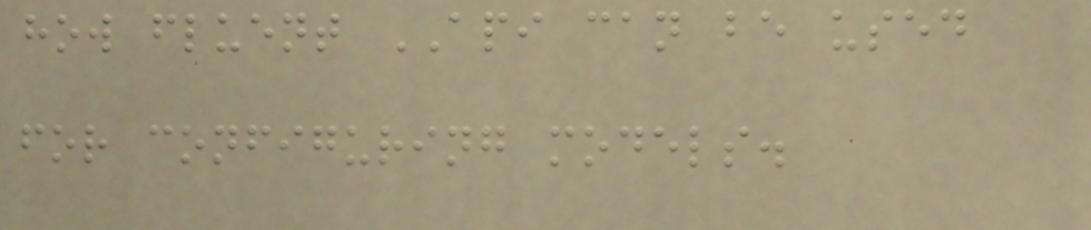how fluent API can be used
for configuring models.
